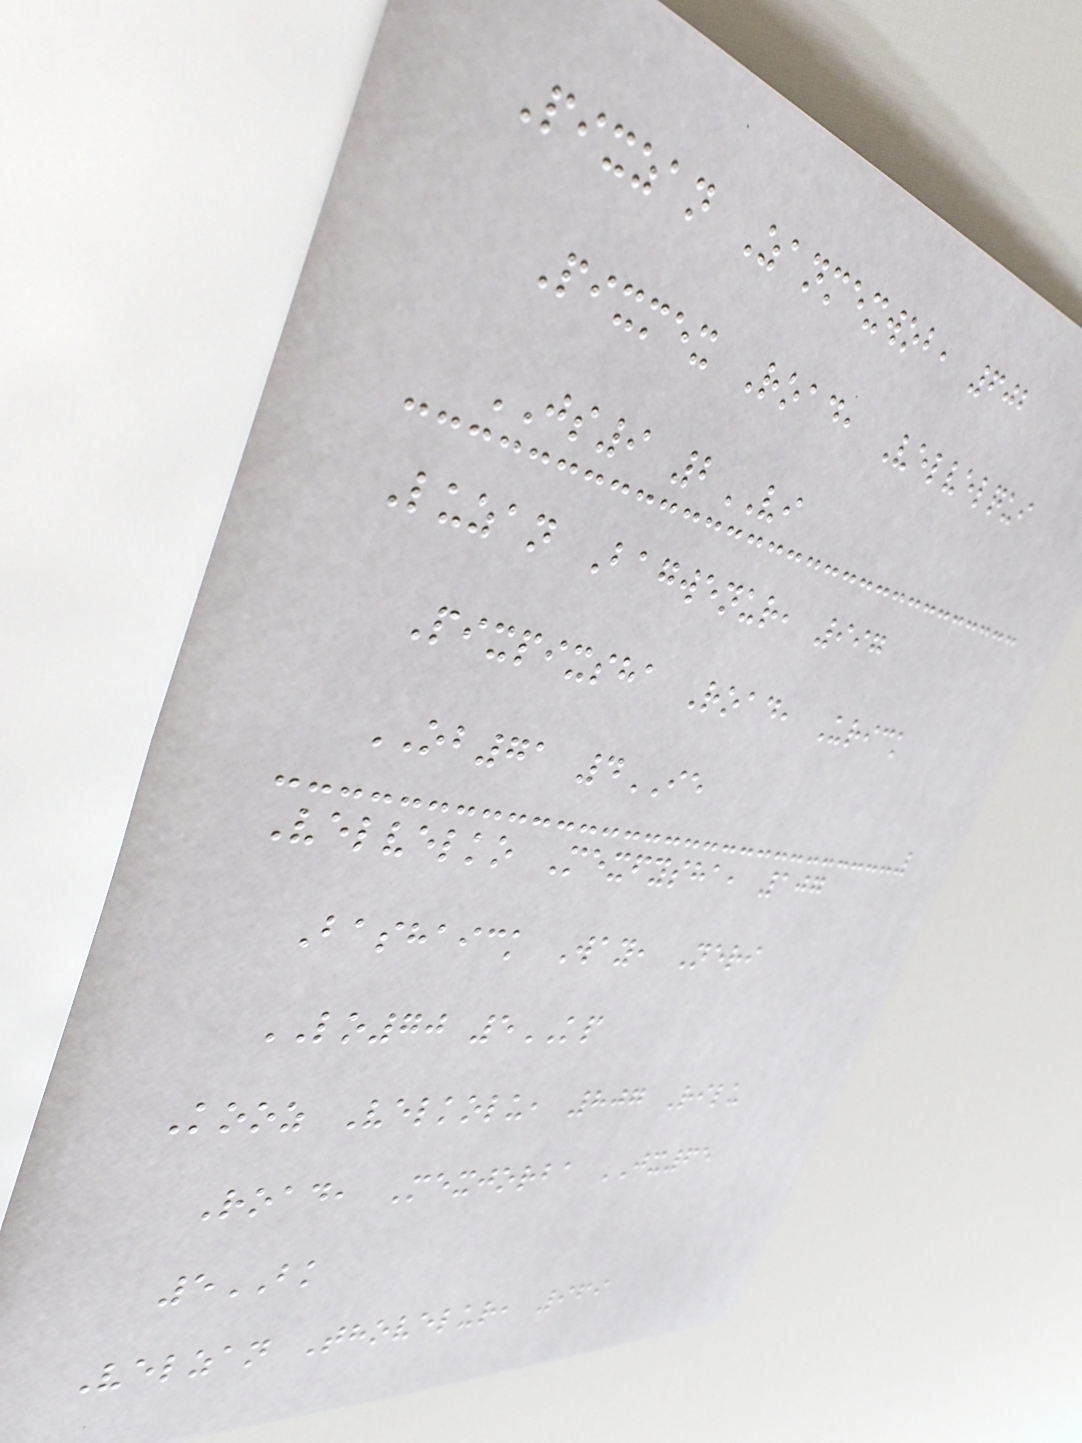Pixzan Zanmexwob, 602
Pixmex Road, Velvelqui
JS9 2VI
Luzan Bagwenur, 997
Pixpixsha Road, Urick
OB71 4IE
Velvelko Mexfysha, 107
Bashaick Way, Neri
LO70 5KP
Kooz Velkolu, 807 Rilu
Road, Mexjorba JX65
5BK
Velzan Thovelur, 969
